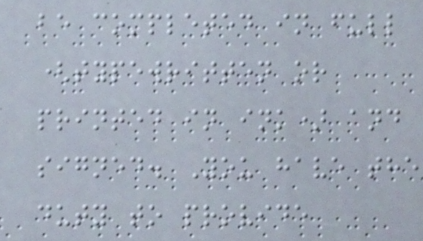be completed in full
(typewritten or
printed in ink) and
signed. You have the
duty to provide
